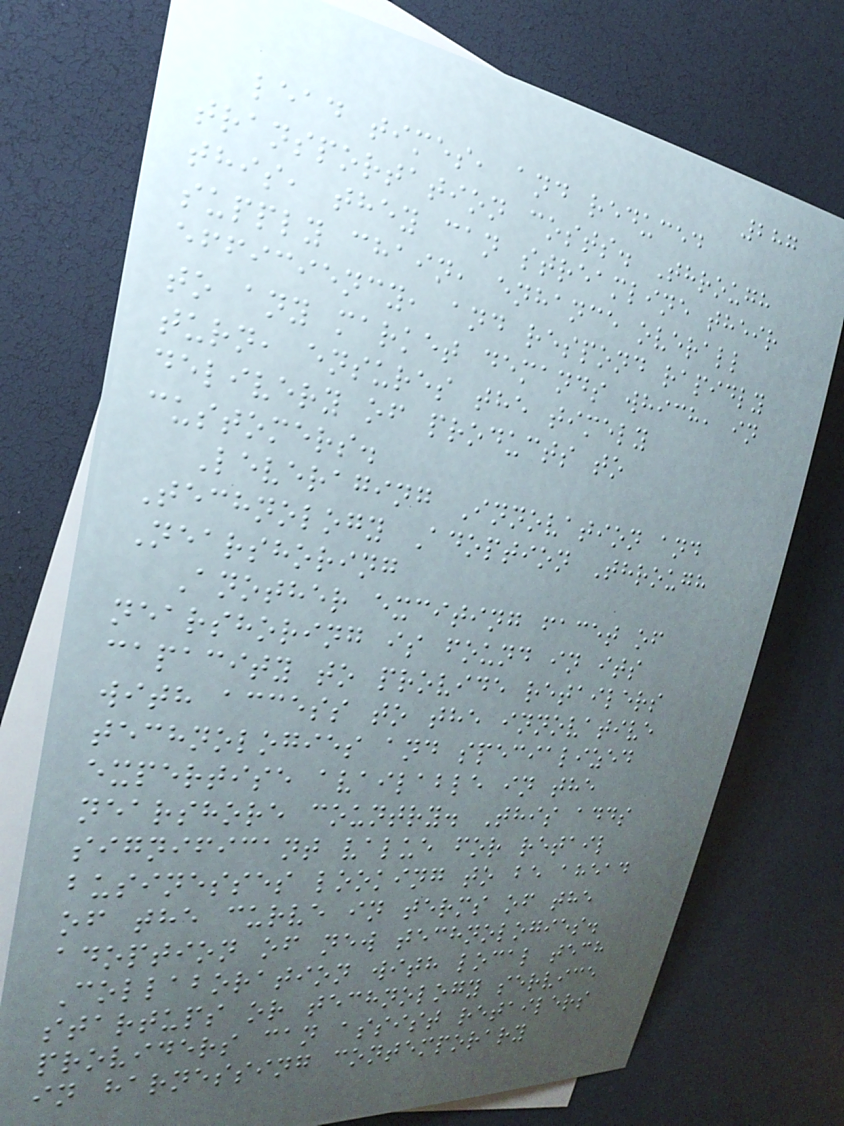287
lead times, and reduced
transportation costs. Through
this, they can streamline their
supply chain, enhance overall
efficiency, and respond rapidly
to any market demands which, in
turn, ensures the timely
delivery of products to
customers.
Leveraging Innovation and
Technology Adoption Through
Nearshoring
Another exciting facet of
nearshoring is found in its
capacity to provide retailers
with access to the innovative
technologies and specialized
expertise available in the
nearshore country. This adds
significant value for retail
businesses looking to be ahead
of the curve in terms of the
adoption of new technologies.
Collaboration with local tech
startups or technology service
providers can assist retailers
in harnessing contemporary
